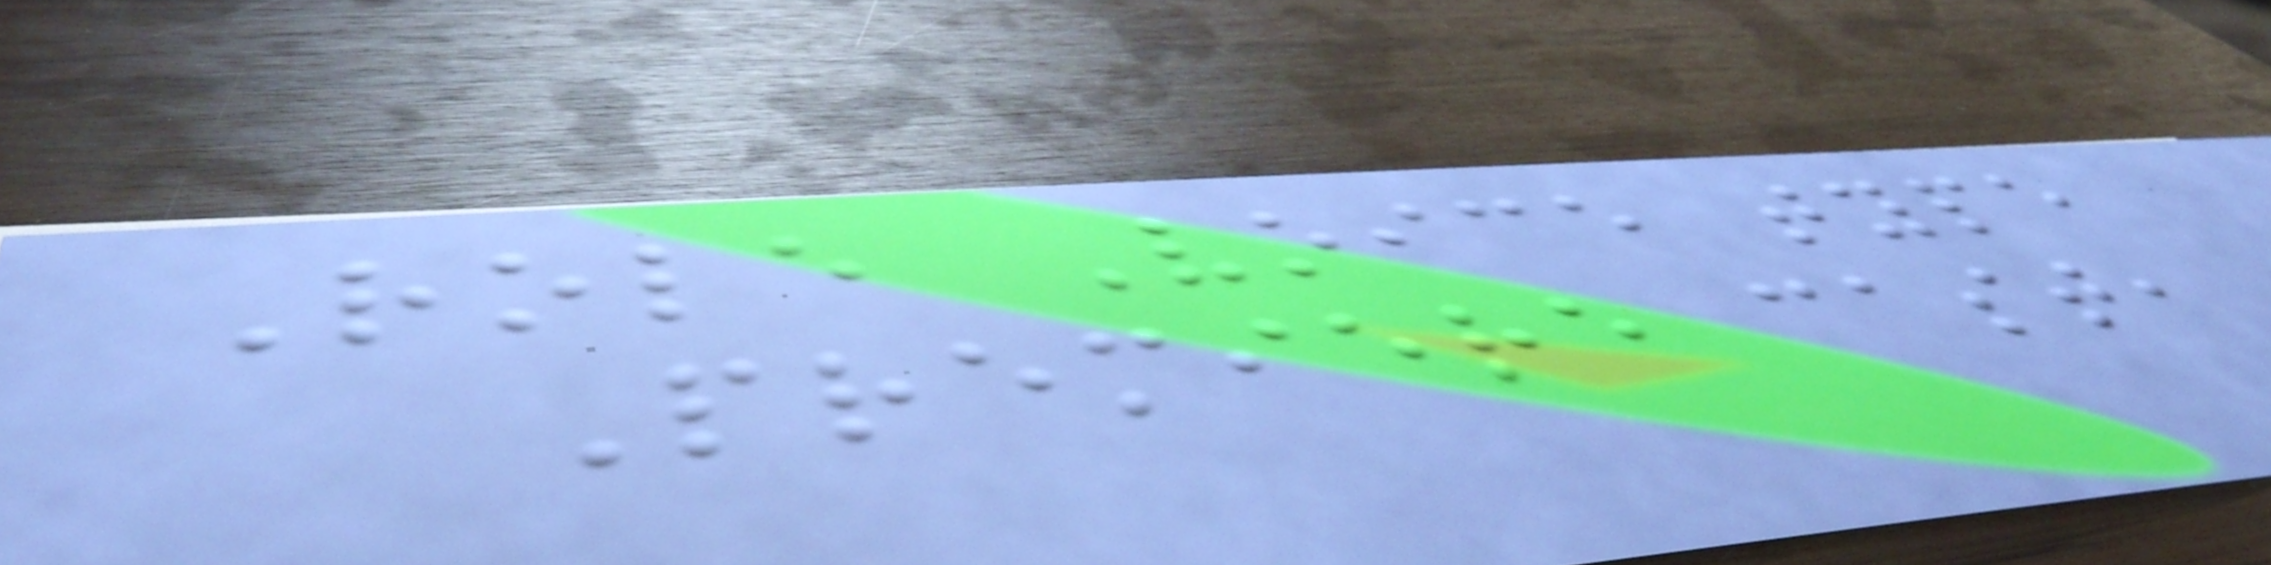Role Voice type
Premiere cast,
